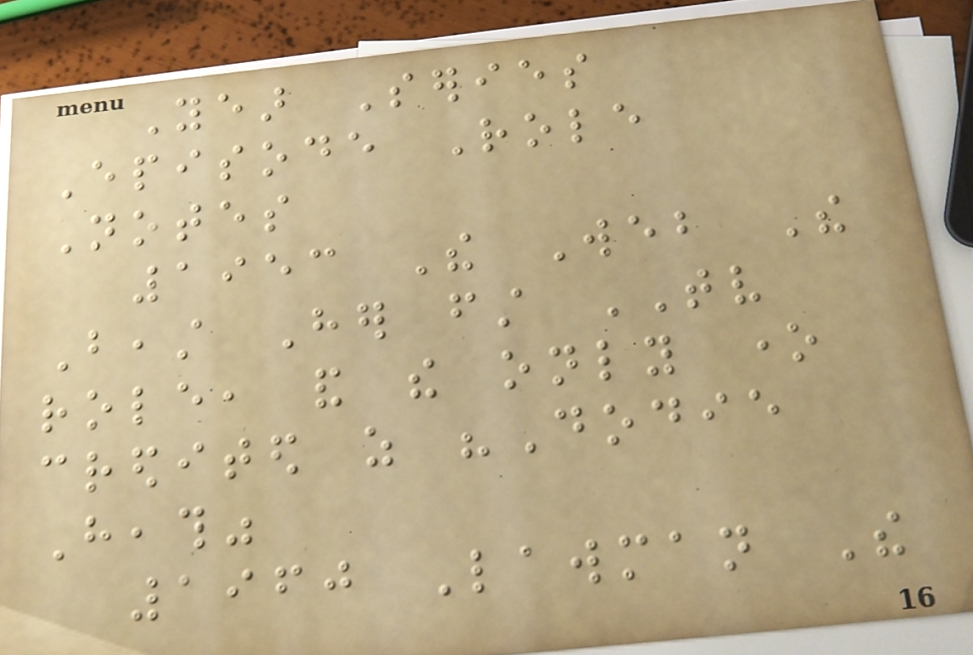Year Series
Episode Role
Notes
1953 The Web The
Beast Her first TV
role, and the only one
credited as "Dodie
Heath"
1960 Lawman The
